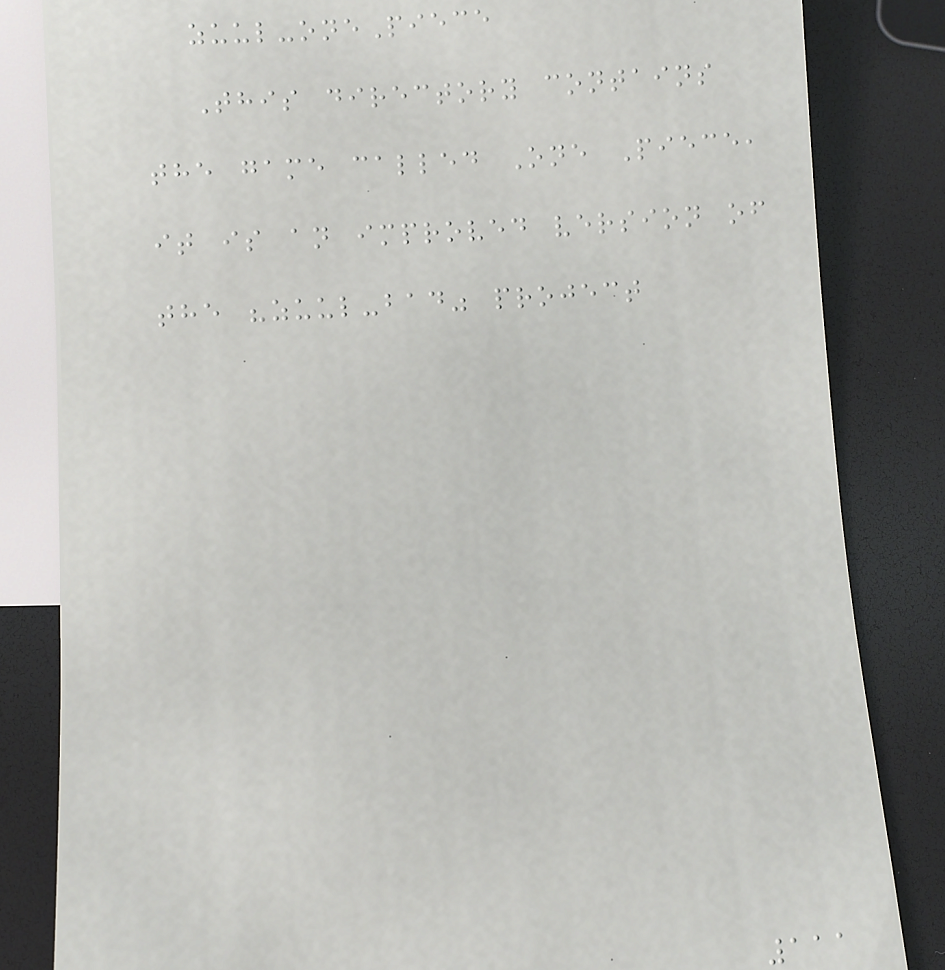zuul-onePiece
This directory contains
the game called One Piece,
it is an improved version of
the "zuul-bad" project
111
